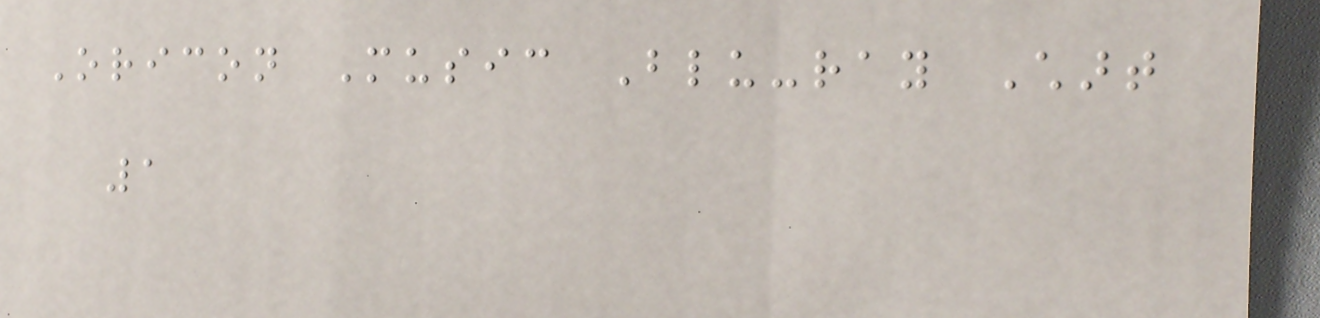Oricon Music Blu-ray Chart
1
